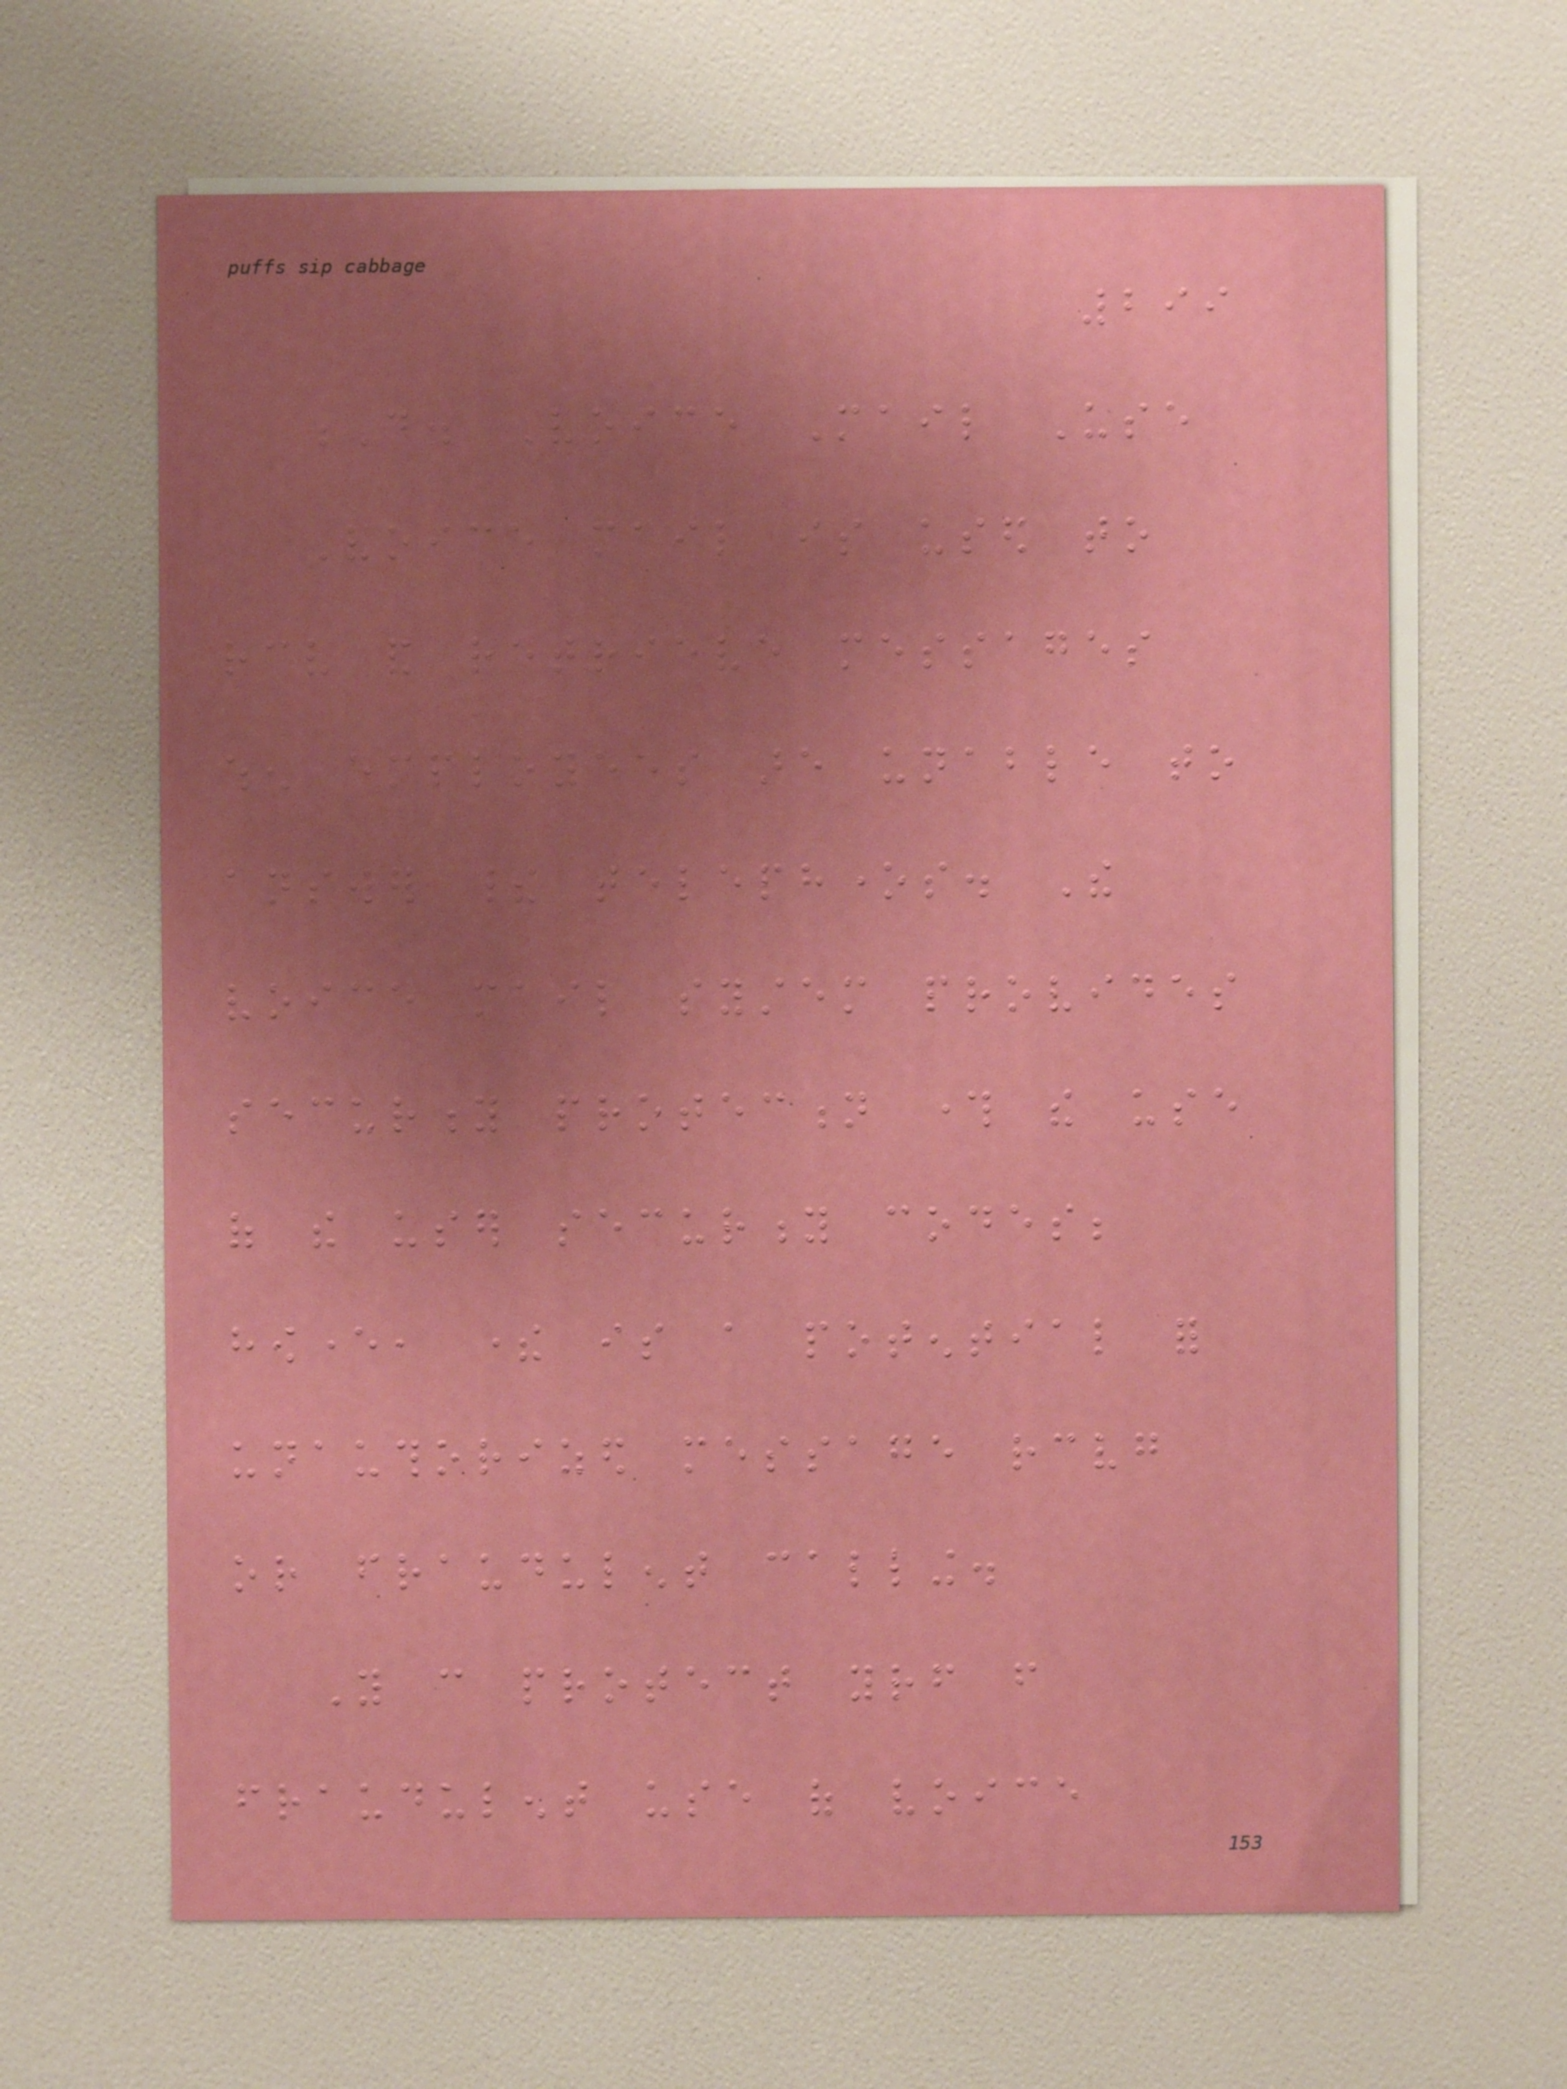299
D. Voice Mail Use
Voice mail is used to
receive and retrieve messages
when employees are unable to
answer their telephones. The
voice mail system provides
security protection through the use
of the user security codes;
however, there is a potential for
unauthorized message receiving
or fraudulent calling.
You can protect yourself from
fraudulent use of voice
